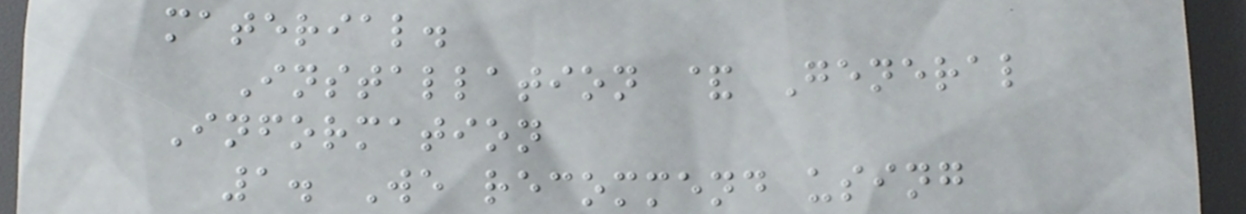material.
Installation & General
Information
1. We recommend using
